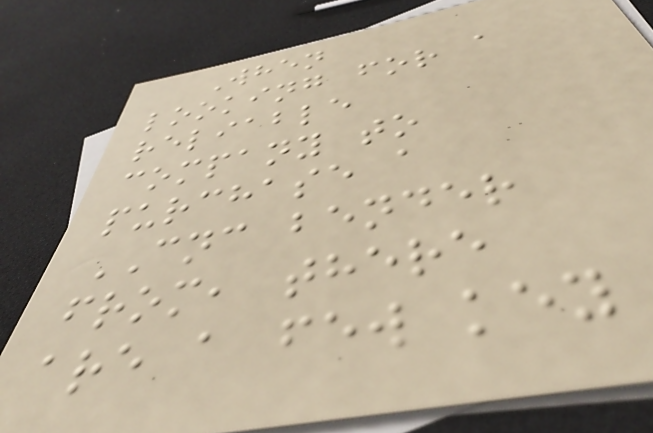When
looking for a
reliable
company to
purchase a
CNC bender
from, there
are a few key
